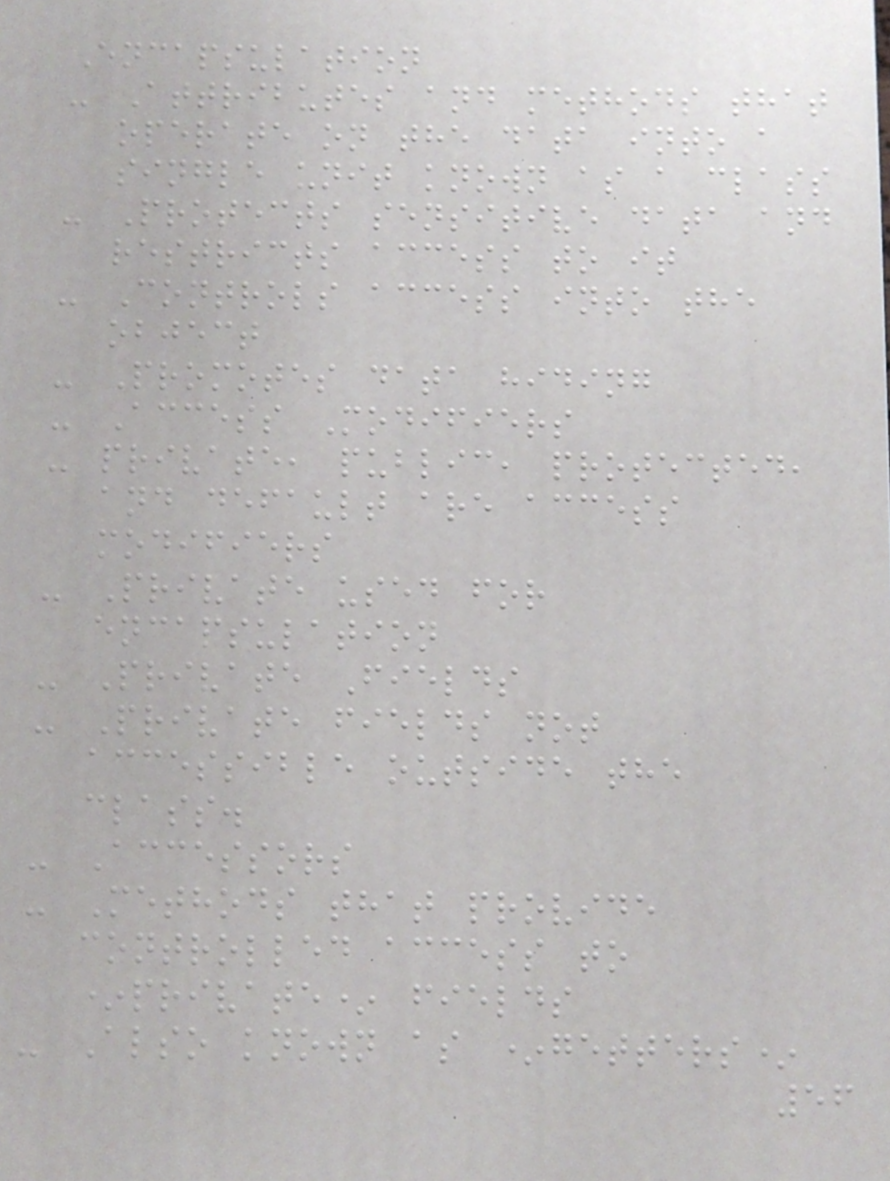Encapsulation
- Attributes and methods that
operate on the data into a
single unit known as a class
- Protects sensitive data and
restricts access to it
- Controls access into the
object
- Promotes data hiding
- Access Modifiers
- private, public, protected,
and default are access
modifiers
- Private used for
encapsulation
- Private Fields
- Private fields not
accessible outside the
class.
- Accessors
- Methods that provide
controlled access to
*private* fields
- Also known as *getters*
56
